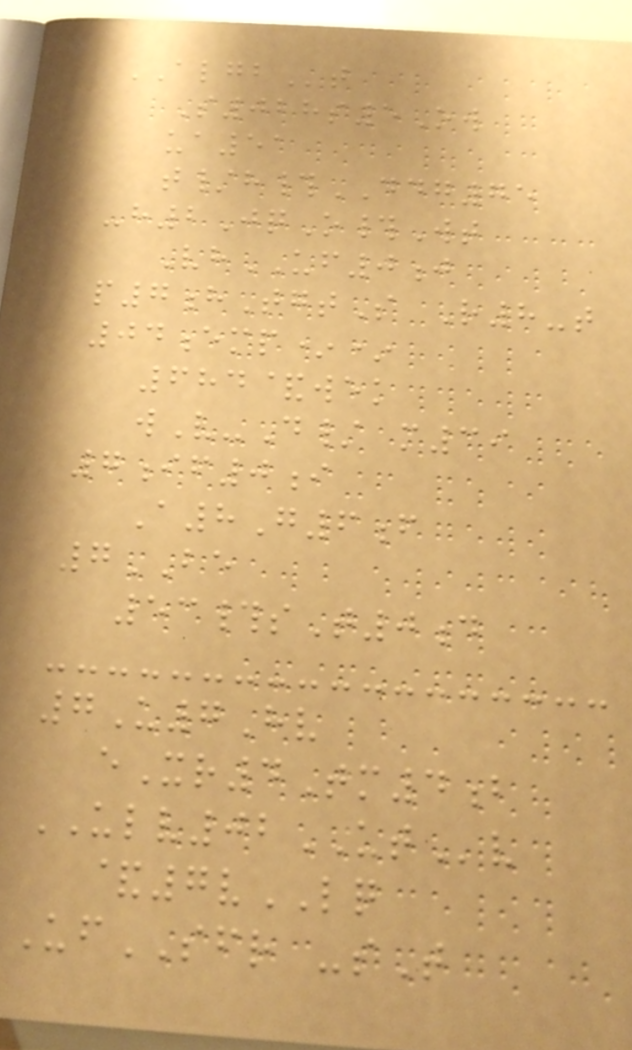ALGBt
S028s5Ow
ua51
t/h#DDG75
-h2JqO#Wt
VhUF0j
p7hTgtS R8-t
04emp**
684&wek
wV-D/ m39
7if0i
A8G6f
7BE
53#sT0d
7U7Hv
eXr4Tm4b
ULV02UTv
&7vLQ
UfSFR -sT
